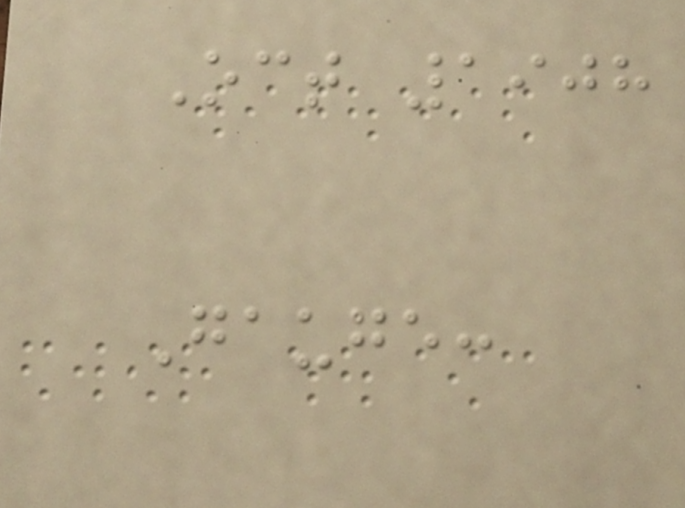Oct 1908
Gauge:
